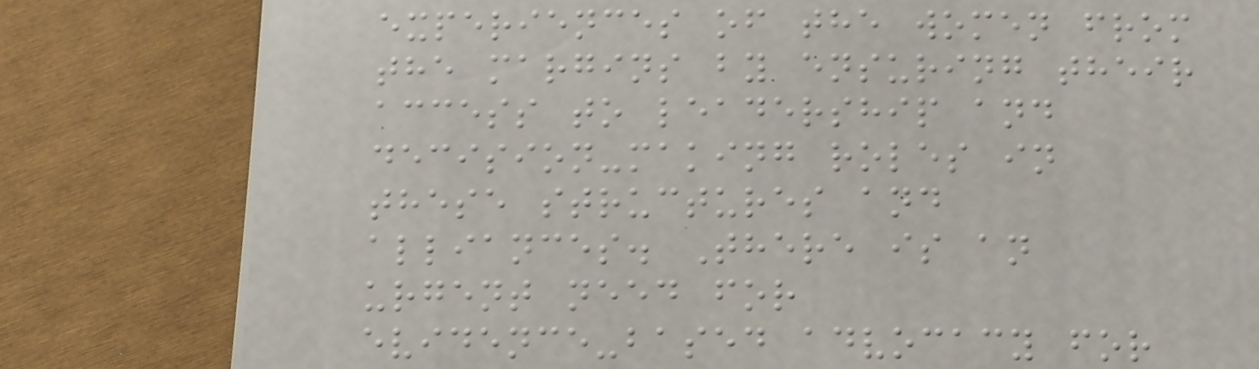experiences of the women from
the margins by ensuring their
access to leadership and
decision-making roles in
these structures and
alliances. There is an
urgent need for
evidence-based advocacy for
